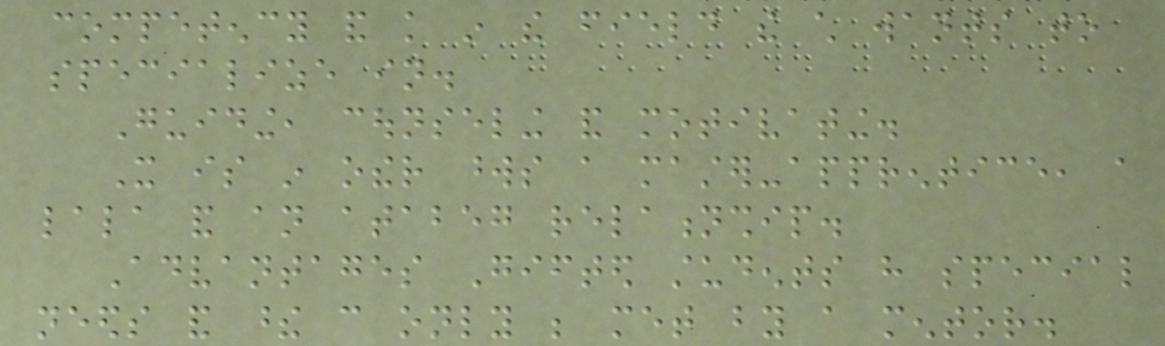competency and knowledge in the field the child wants to
specialize in.
Guiding, counseling and motivating.
It is in other words a master-apprentice, a
lala and an atabeg relationship.
Advantages Gifted students have special
needs and these can only be met by a mentor.
